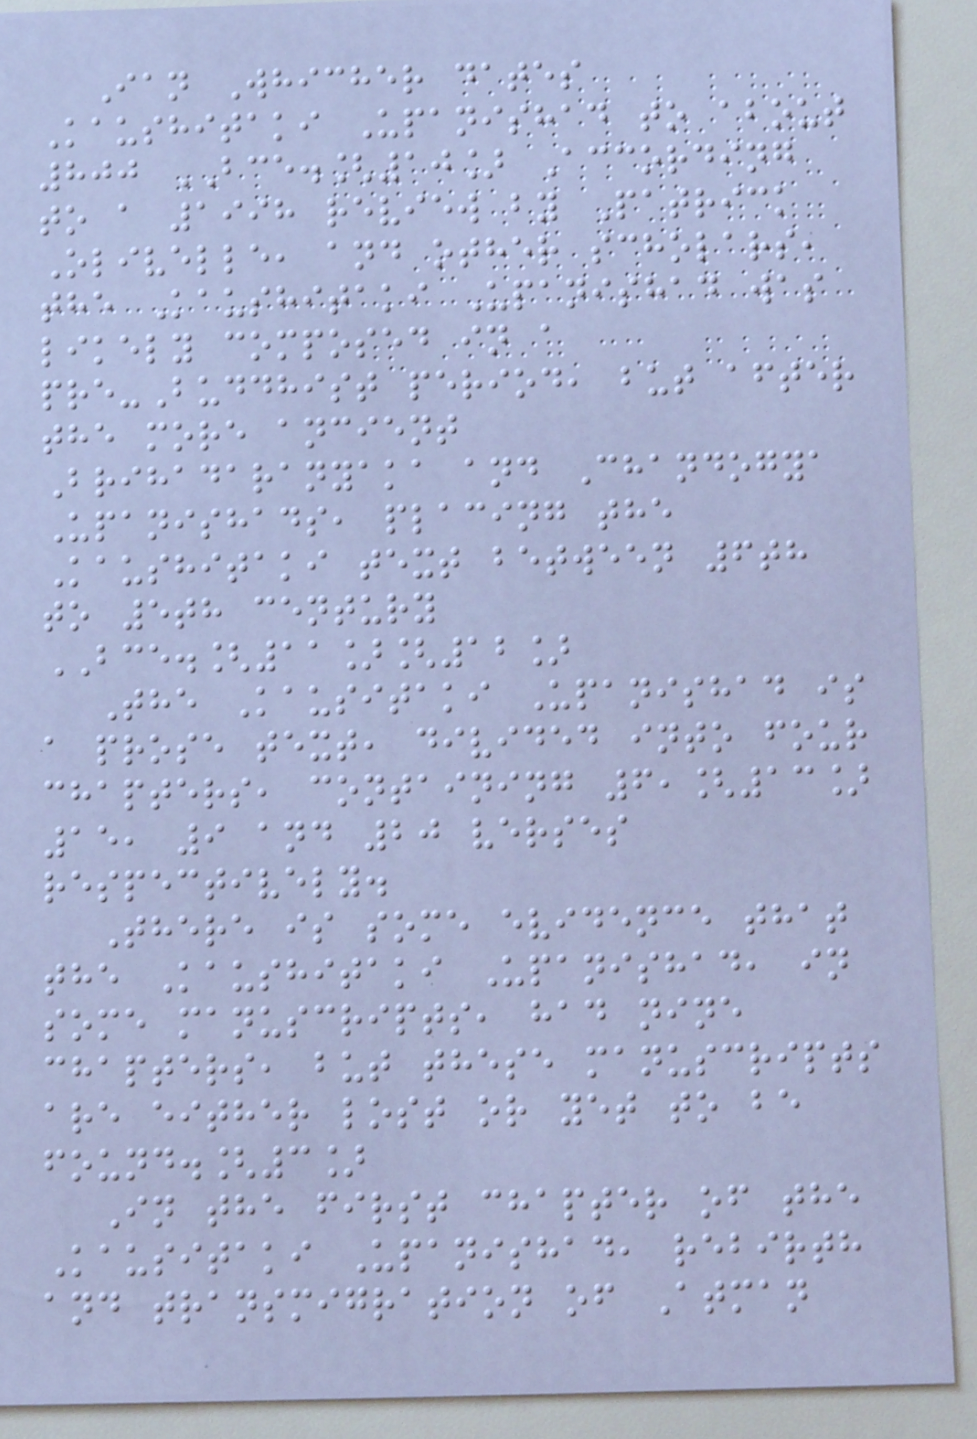Ian Whicher dates
Kaushitaki Upanishad to about
800 BCE.[10] According
to a 1998 review by Patrick
Olivelle, and other scholars,
the Kaushitaki Upanishad was
likely composed in a
pre-Buddhist period, but after
the more ancient
Brihadaranyaka and Chandogya
Upanishads, placing the
Kaushitaki text between 6th
to 5th century
BCE.[11][12]
The Kausitaki Upanishad is
a prose text, divided into four
chapters, containing 6,[13]
15, 9 and 20 verses
respectively.
There is some evidence that
the Kaushitaki Upanishad, in
some manuscripts, had nine
chapters, but these manuscripts
are either lost or yet to be
found.[3]
In the first chapter of the
Kausitaki Upanishad, rebirth
and transmigration of Atman
